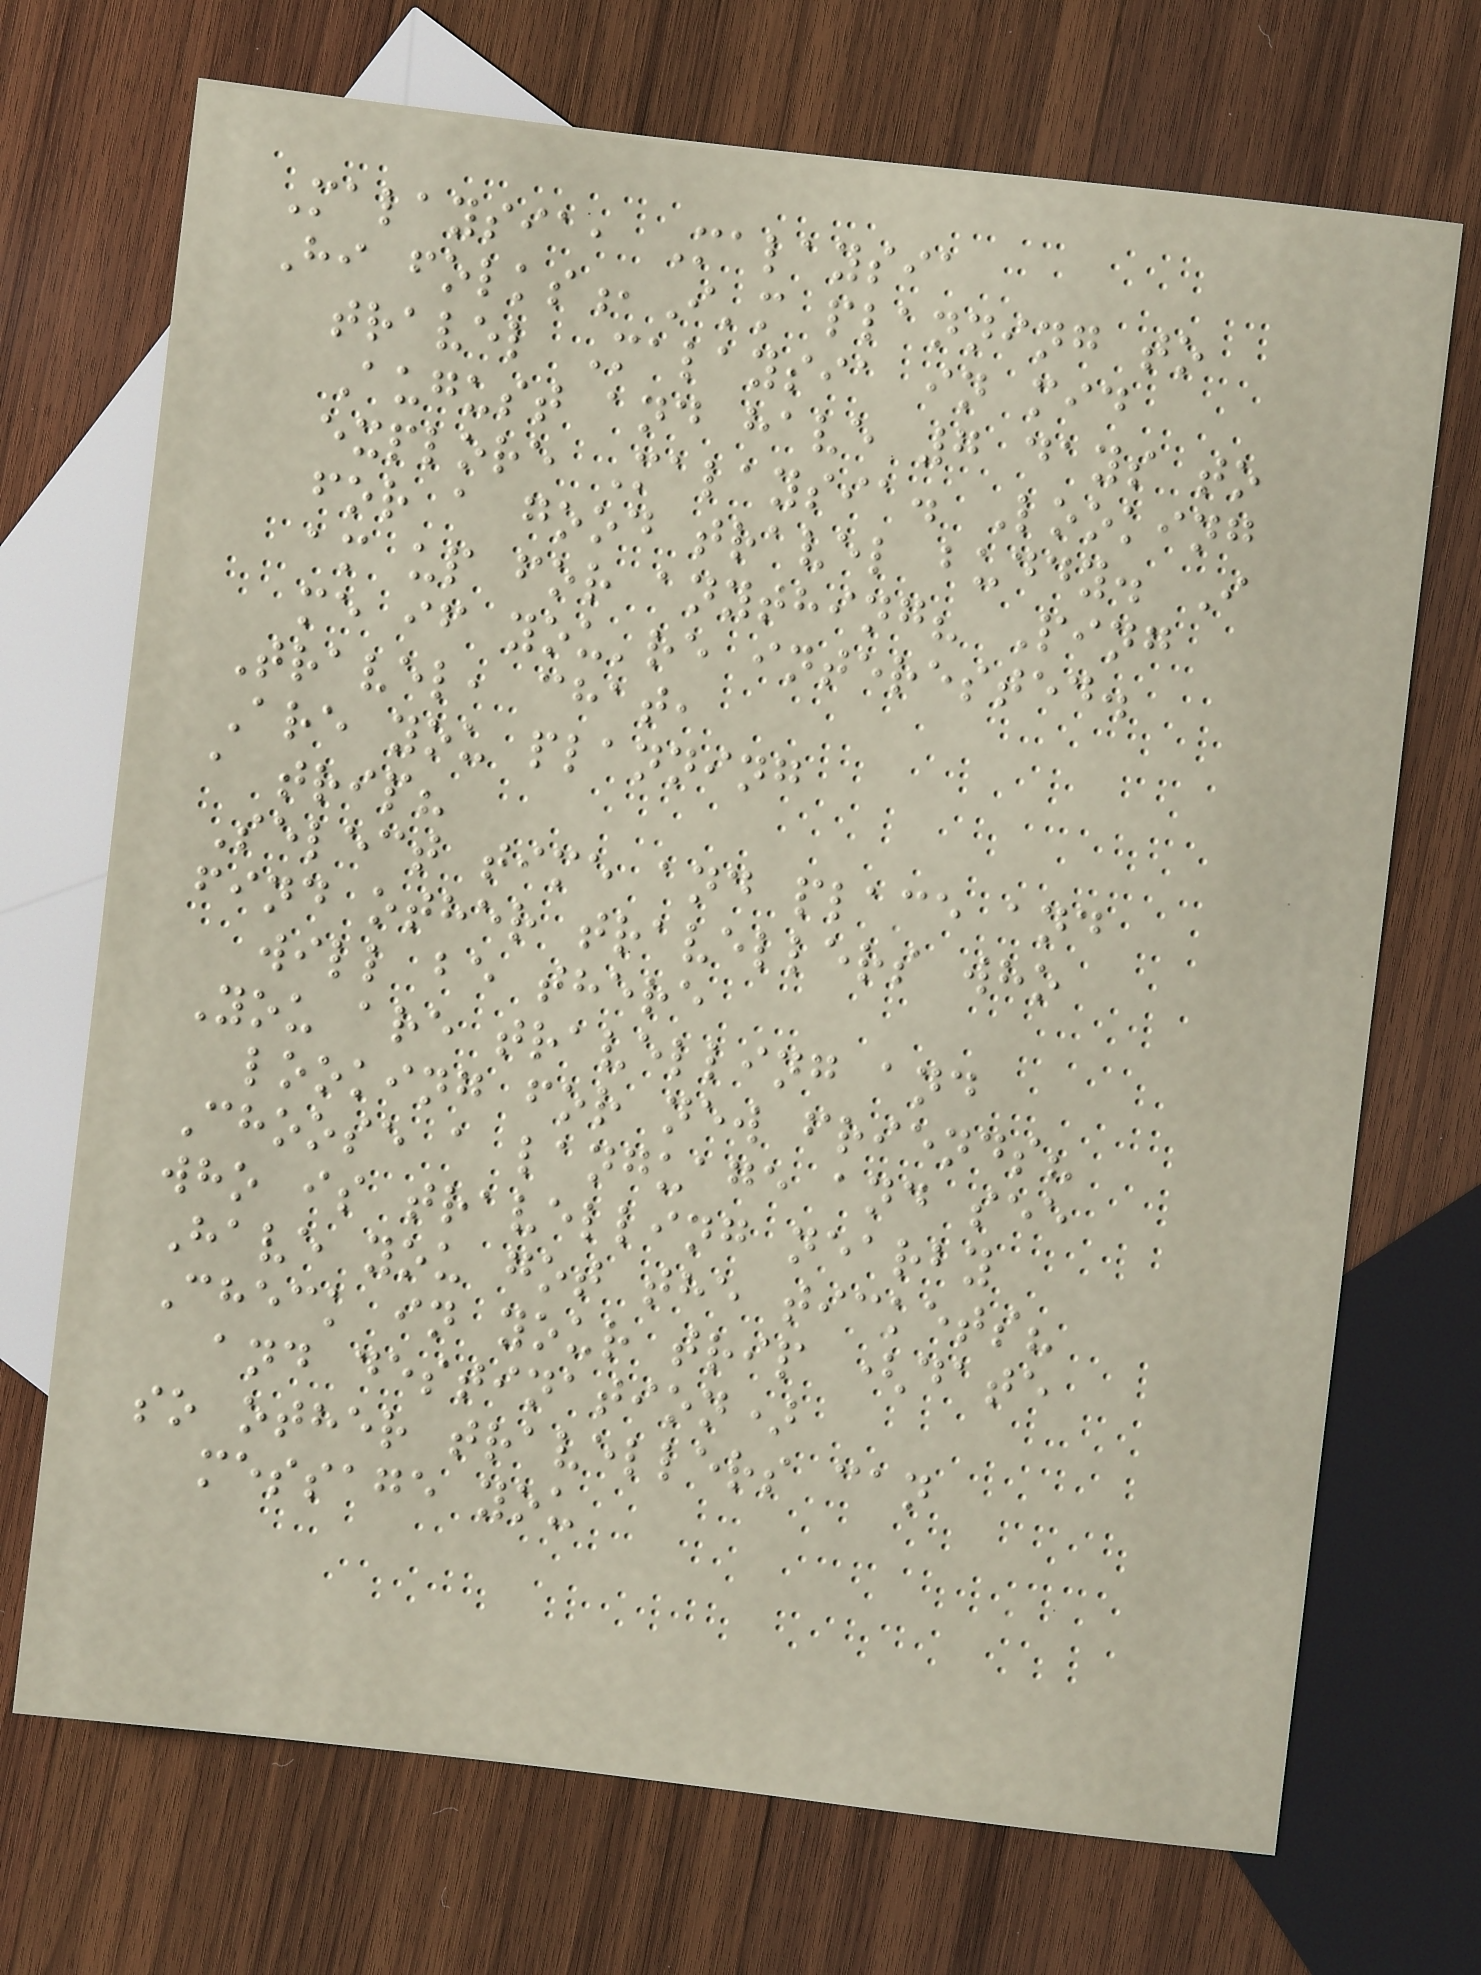Malaysia, Malaysia
Hi folks,I'm planning to
travel Malaysia in mid
August and have 7 days to
explore Malaysia. Looking
for a good travel buddy. I
am up for anything? Ping
me if you're interested.
Travel, chat,
Are you planning
a trip?
Select time and place and
find other travellers who
will be there
You are travelling and
looking for new friends?
Choose a language and see
who is travelling nearby
Have you got the tickets?
Check in your trip (date
and destination)
so other travellers can
message you
